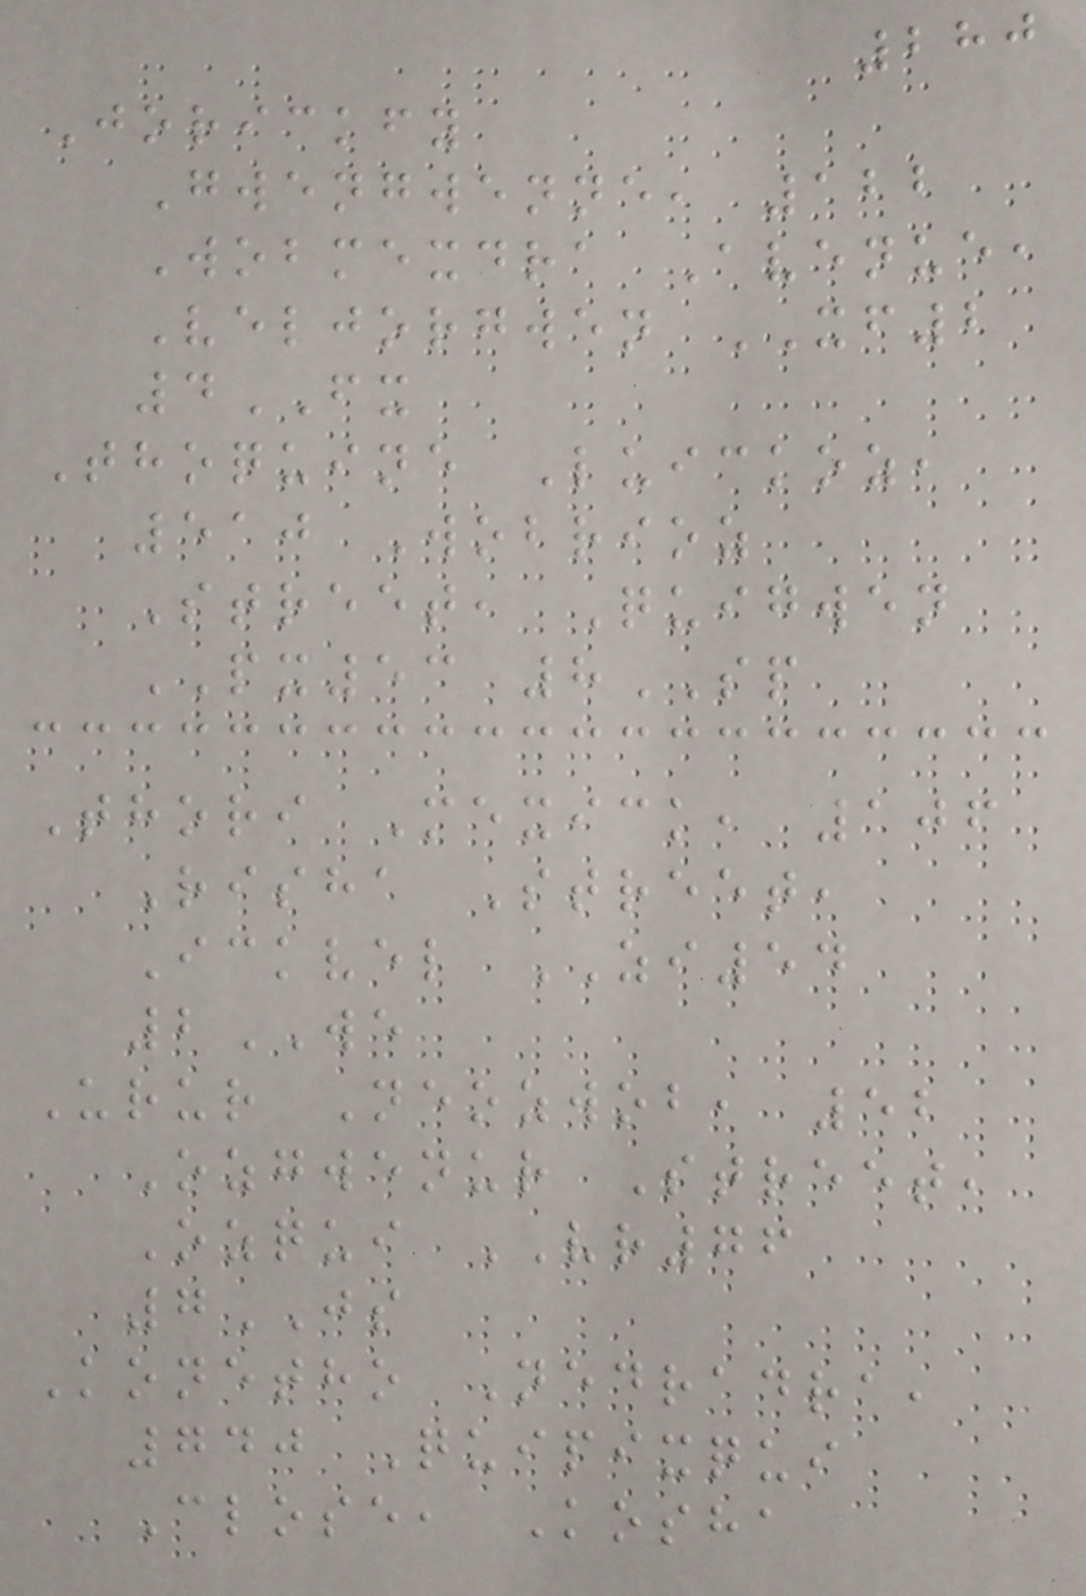280
Jorickfy
Gwengwenne, 122
Wobmexdra Avenue,
Veljorgwen XF2
4FX
Thoquine Luickoz,
510 Wobrioz
Street, Quigwen
PX53 8SP
Thori Mexick, 106
Risha Street,
Ickvel ZI54
2WE
Urur Neozwob, 52
Ozgwenur Street,
Ozqui VR76
7JS
Konetho Nedradra,
740 Quipixqui
Close, Kosha
